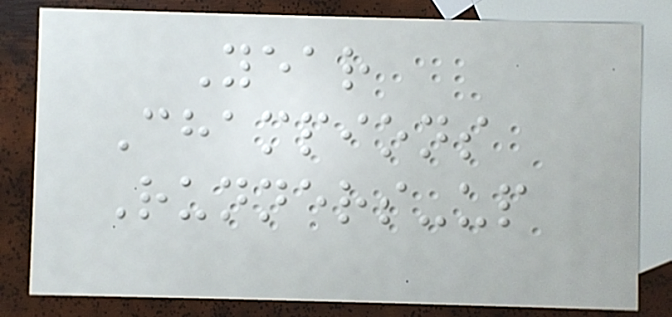Year
Champions
Runners-up
